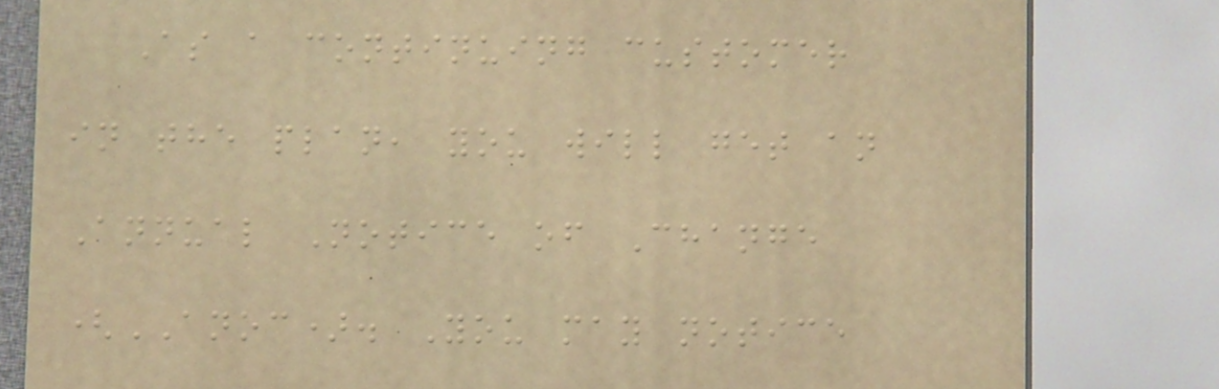As a continuing customer
in the plan, you will get an
Annual Notice of Change
(ANOC). You may notice
